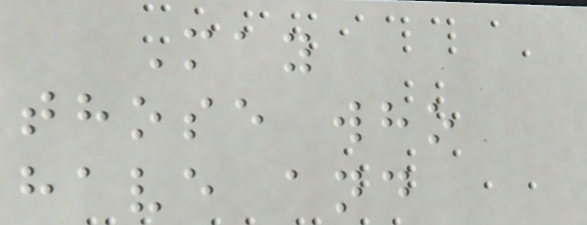May
those who
have and
